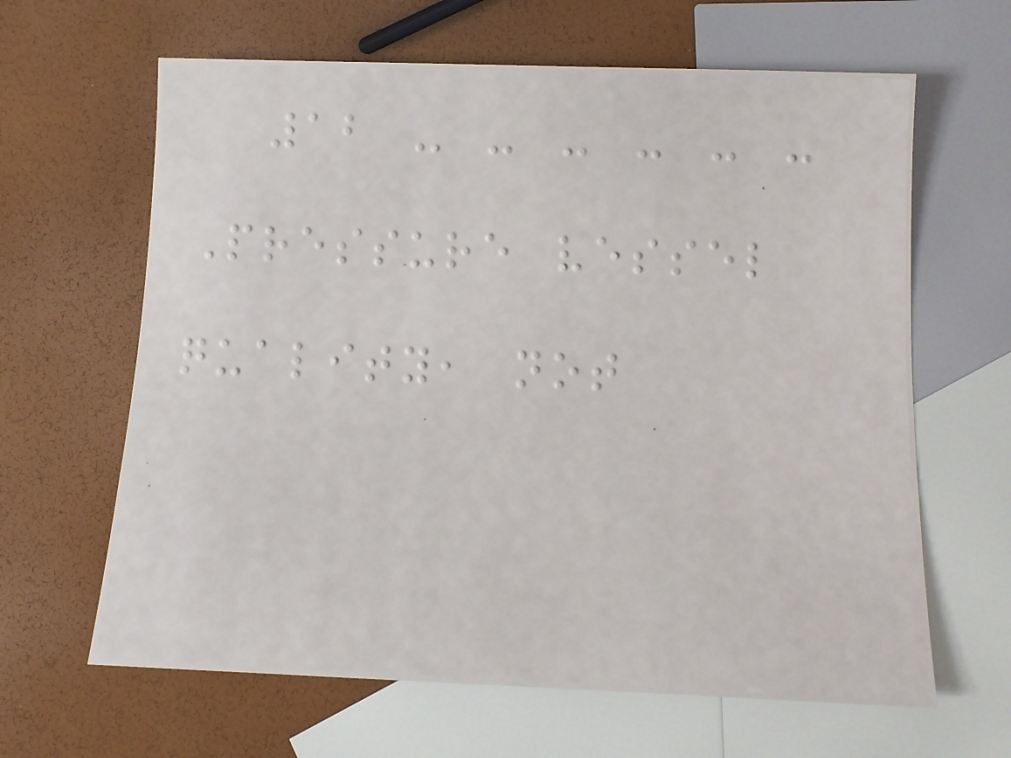12 - - - - - -
Pressure vessel
quality, not
